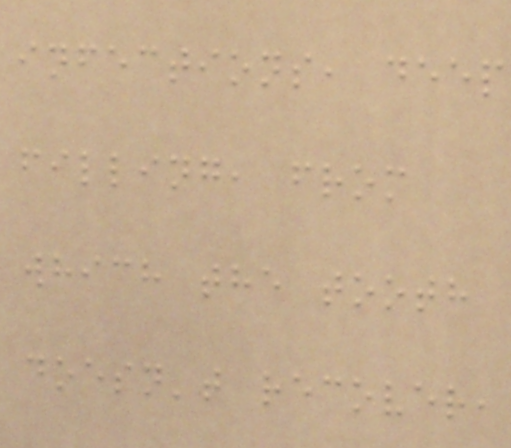infections, deep
filling, from
which the tooth
doesn't recover,
